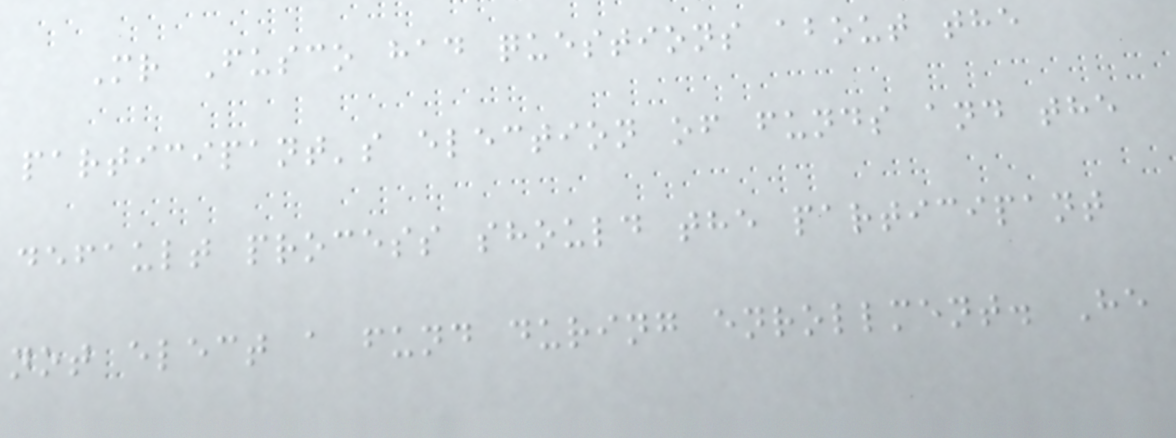Mr Fusco had questions about the
participant's election of funds and the
default process should the participant
not elect a fund during enrollment. He
